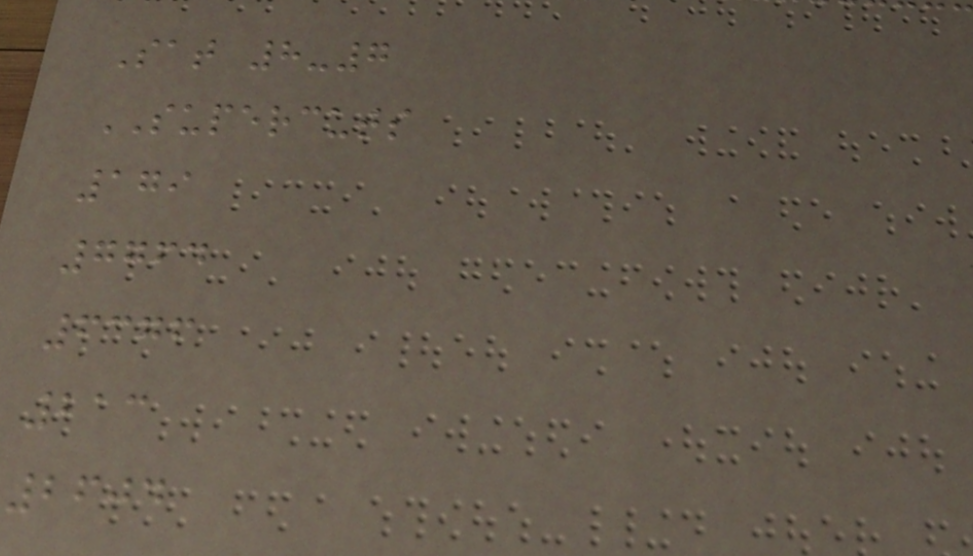Sat 8-7
SUPERCUTS
179
7764
6376
213
2604
